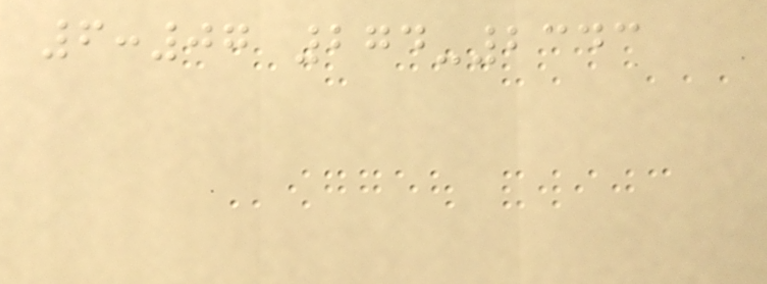6:07 274-2343
